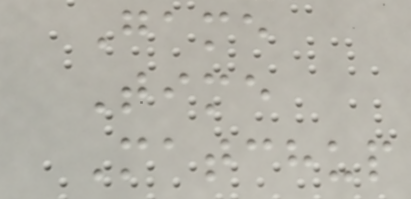Game
Time
Matchup
